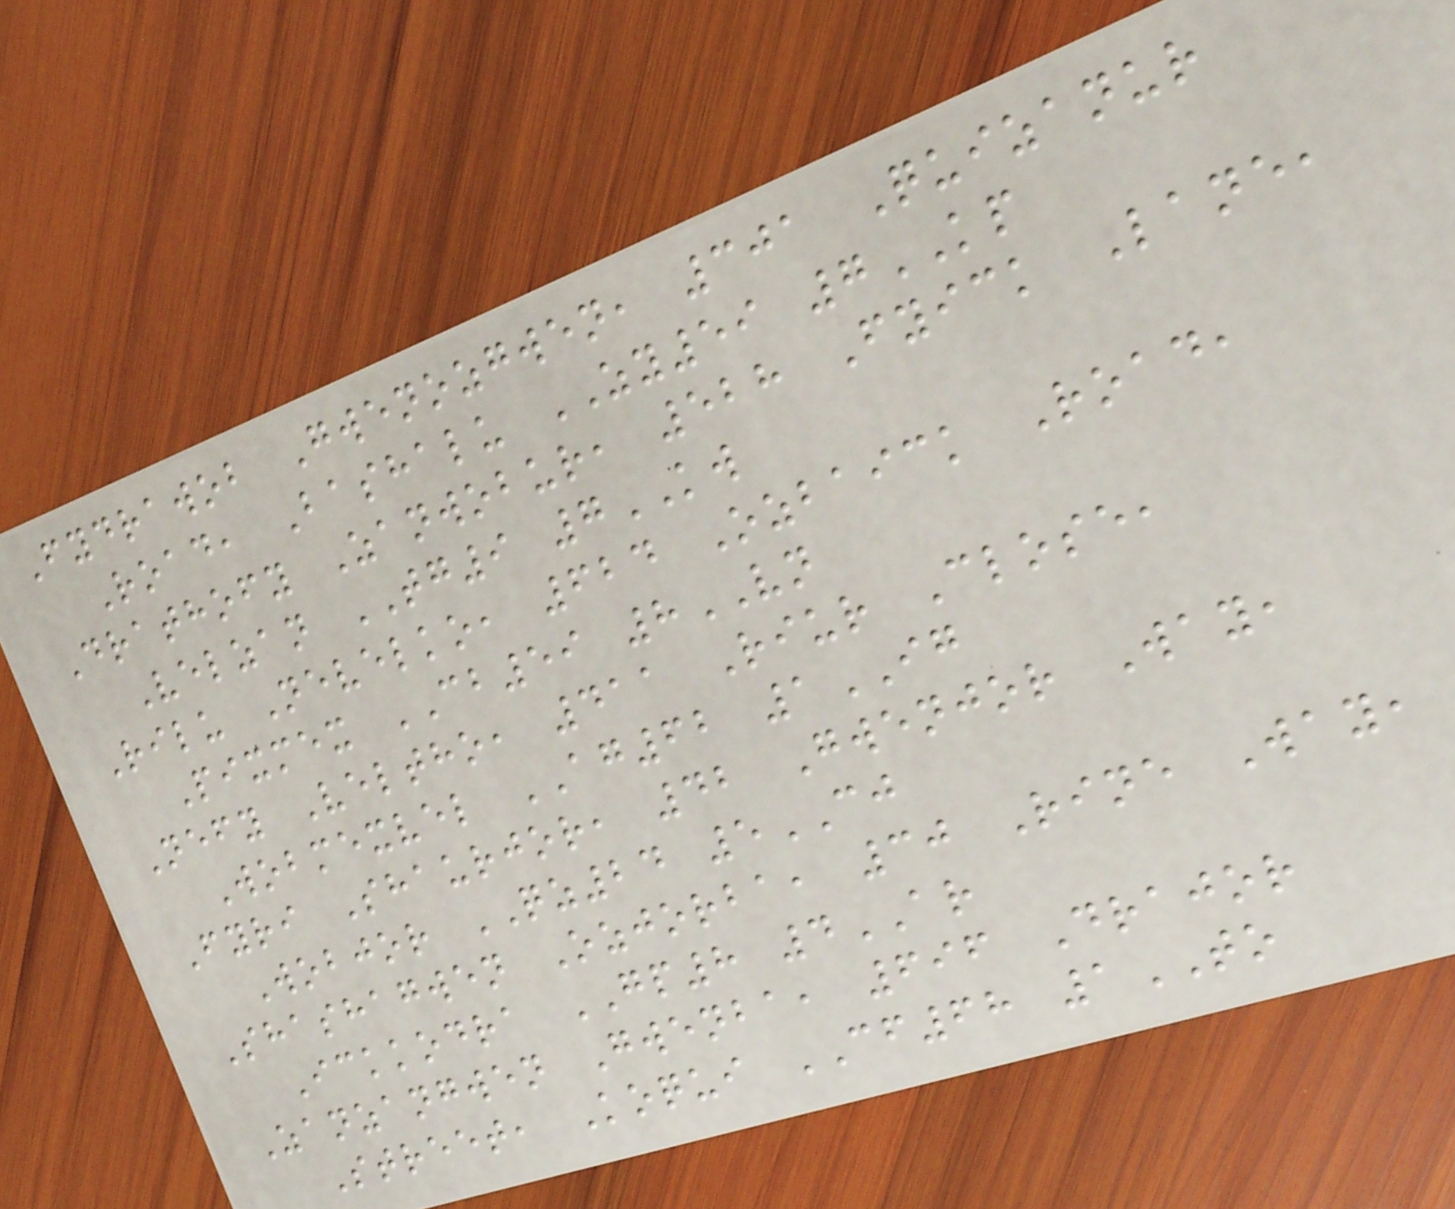Fydrawob Gwenozgwen, 301 Quizanur
Road, Bashalu ZY59 7KP
Drathofy Zanwobur, 528 Fyick Lane,
Velzan TG9 7KW
Rilu Nevelko, 624 Ozbaick Road,
Pixmex CB59 8VN
Nefy Veltho, 411 Riur Close,
Wobmexvel AG62 1IG
Fyri Shaurjor, 42 Gwenjor Way,
Wobjor QZ24 5CJ
Shashagwen Ozjorba, 30 Rine Way,
Ickkodra GP8 4AR
Zanzangwen Gwenba, 696 Drajor
Street, Koqui CF68 1TO
